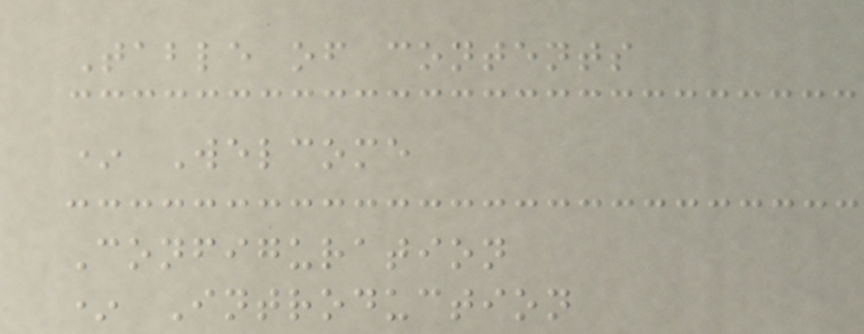Table of contents
* Welcome
Configuration
* Introduction
